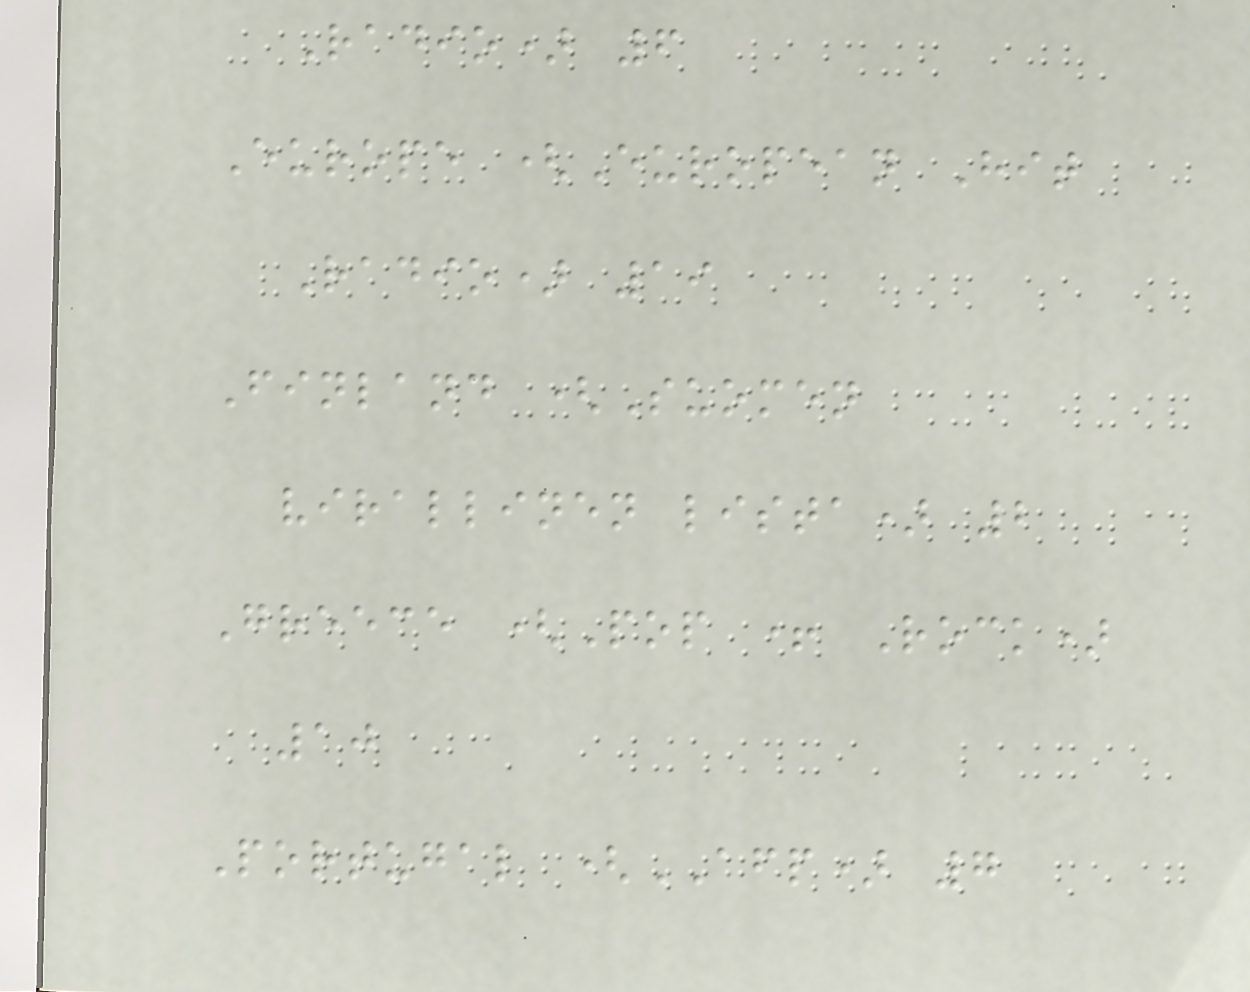Radio) 6
Europe (European Hit
Radio) 19
Finland (Suomen
virallinen lista) 2
Greece (Pop + Rock)
10
Portugal (AFP) 7
